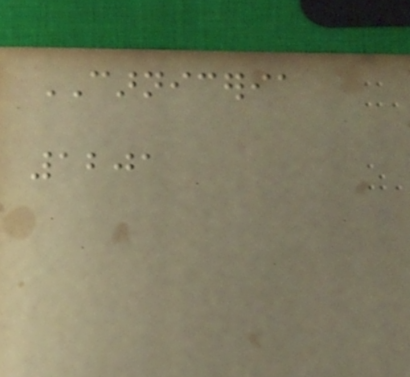CARNICERIA
1201
